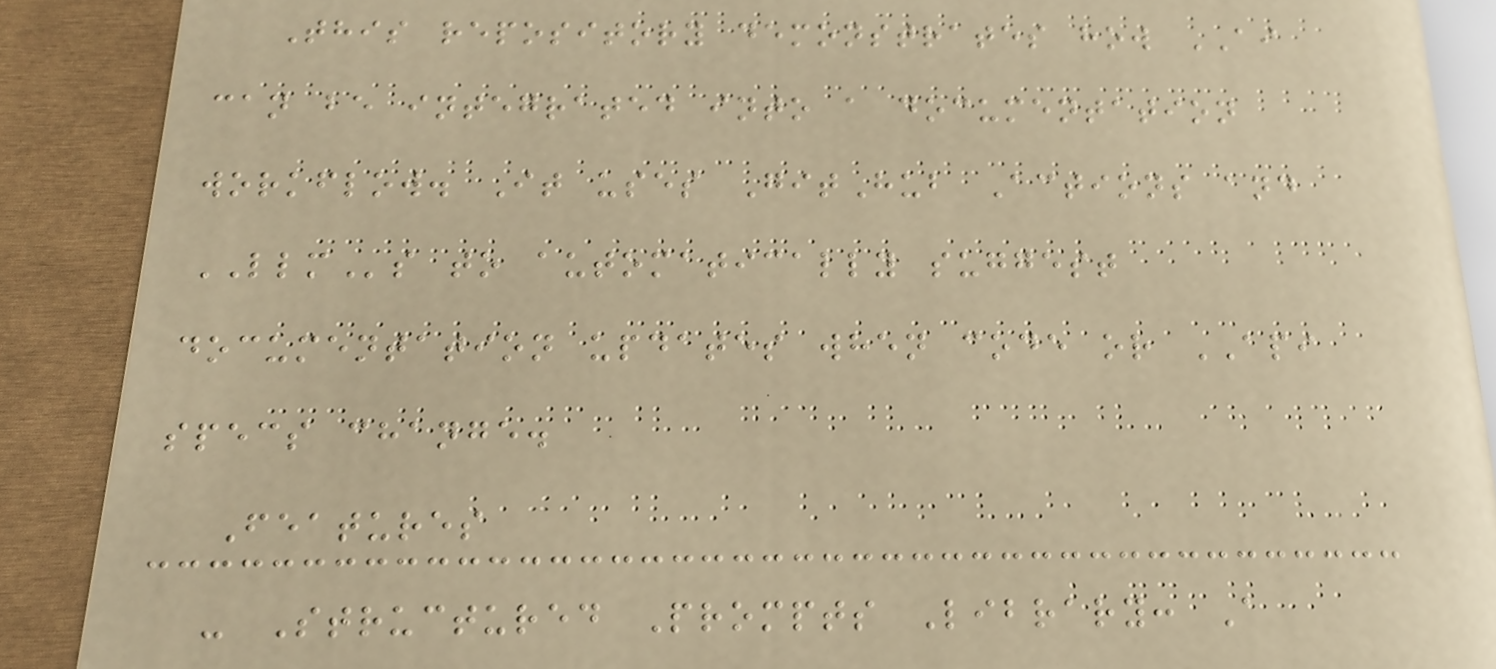This repository demonstrates how AI
can be integrated into a documentation
workflow. It uses GitHub Actions and
LLMs to automatically suggest
documentation updates when code or API
specs change.
Features
- Structured Prompts Library: A
